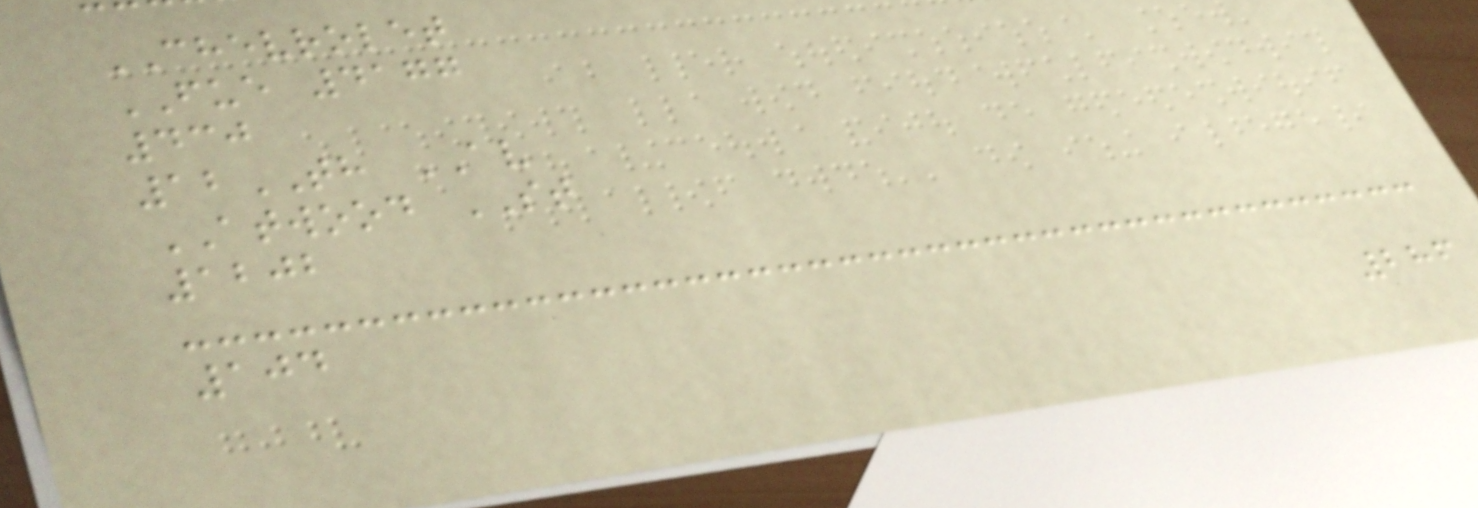CHEVROLET
FUE 4177
430
12TH AV
ATWOOD ST
1202
104
286
